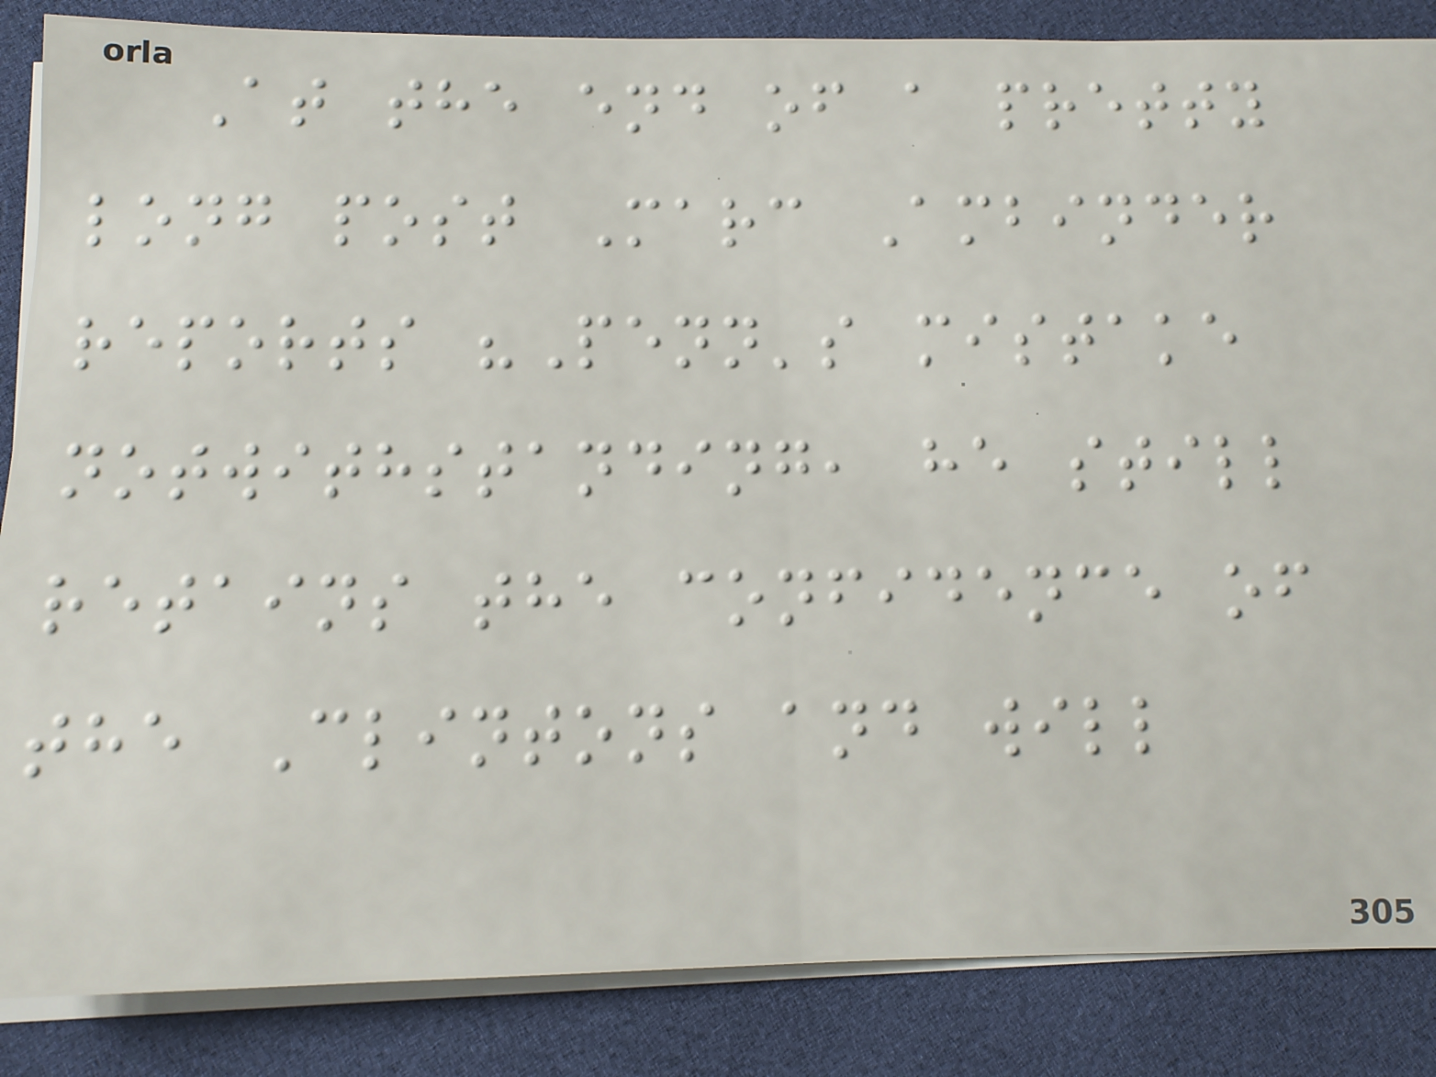At the end of a pretty
long post Marc Ambinder
reports "Penn's mistake
notwithstanding, he still
retains the confidence of
the Clintons and will
